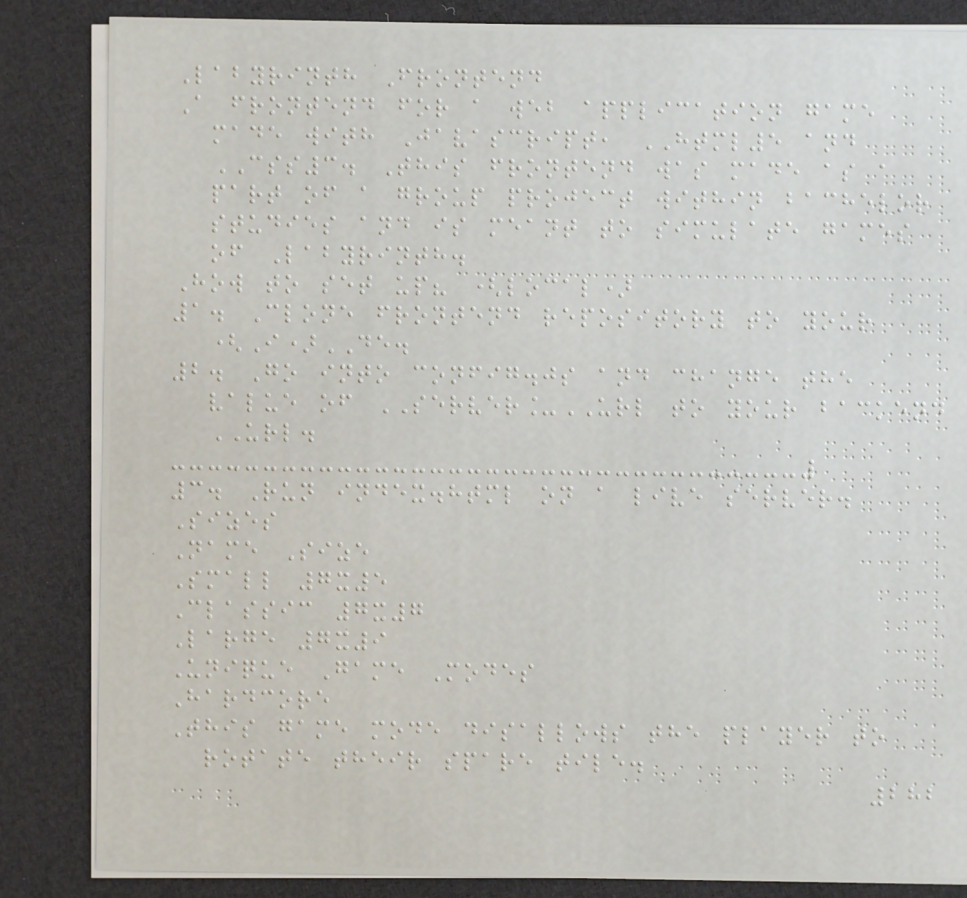Labyrinth Frontend
A frontend for a web application game
made with Javascript, HTML5 and
CSS3. This frontend was made as a
part of a group project within bachelor
studies and is meant to simulate games
of Labyrinth.
How to set up? (local)
1. Clone frontend repository to your
(I)DE.
2. Go into config.js and change the
value of SERVER_URL to your backend
URL.
3. Run index.html on a live server.
Sizes
Name Size
Small 7x5
Classic 7x7
Large 7x9
Unique Game Modes
Hardcore
This game mode disallows the player to
rotate their spare tile.
282
